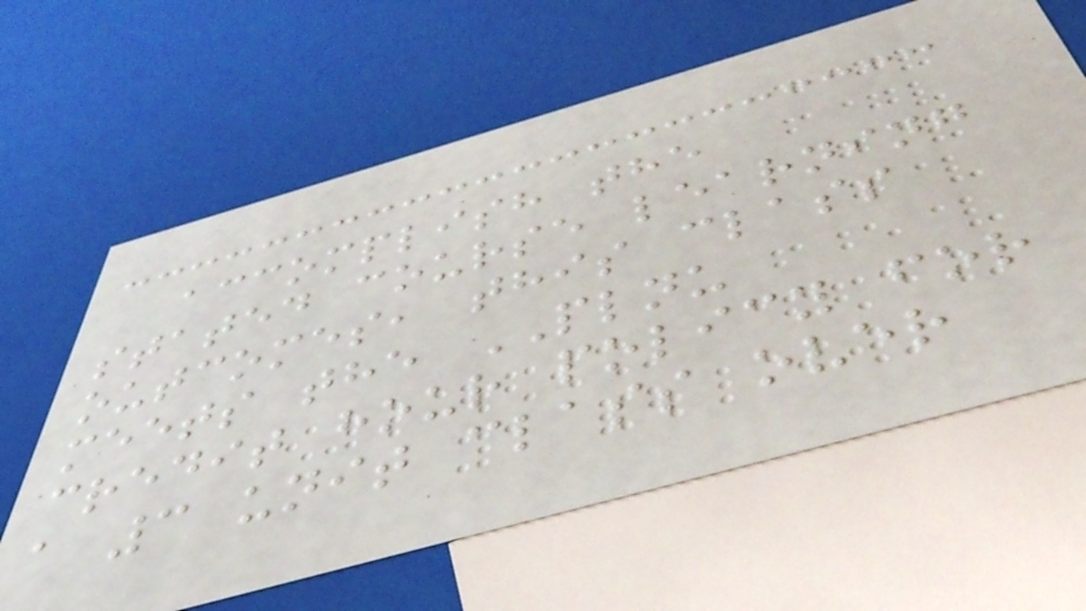accomplish the
stated course learning
outcomes, this class
meets the PLNU
credit hour policy for
a 3 unit class over
